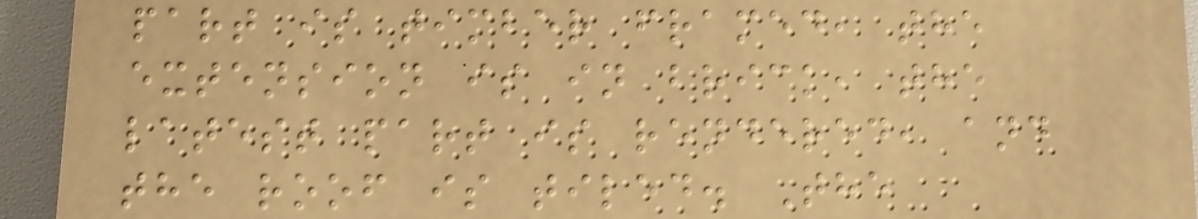part is timber framed, the
extension is in brick, the
latest part is rendered, and
the roof is tiled. The
